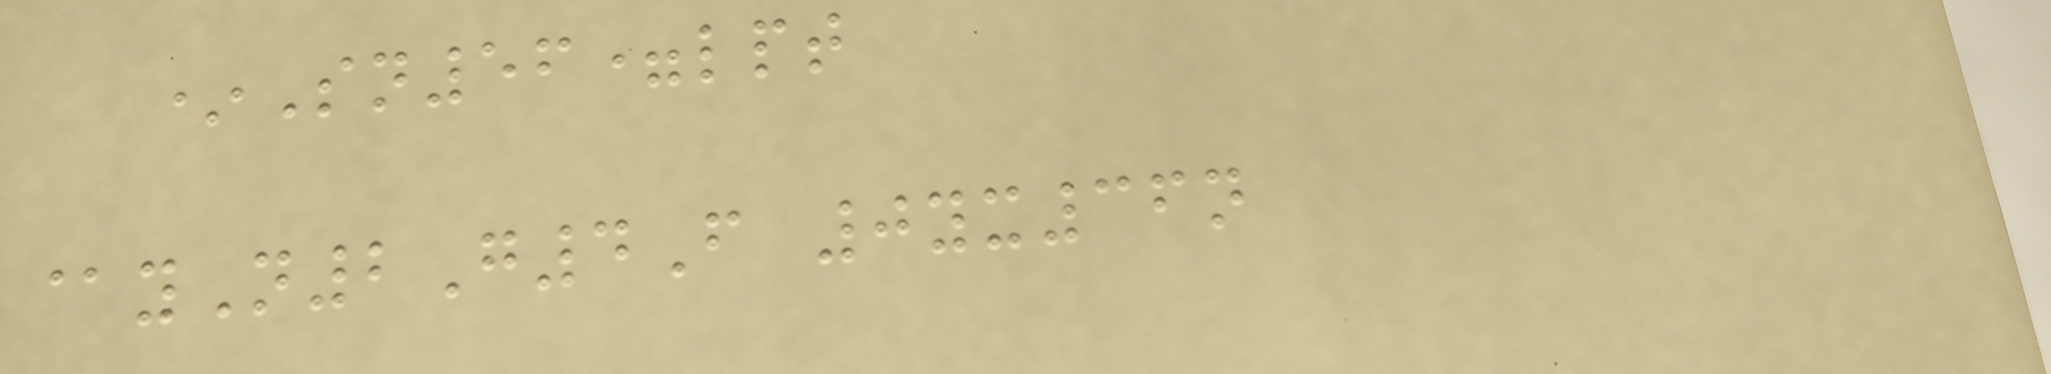*Sn56=lpt
@yN2G4F 0yx36n
